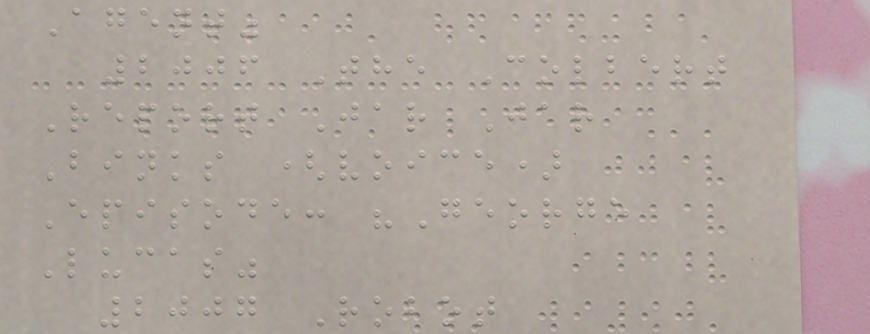Agent"
2006 The Colbert
Report Jar Jar
Binks (voice)
Episode: "George
Lucas"
2007 Robot
